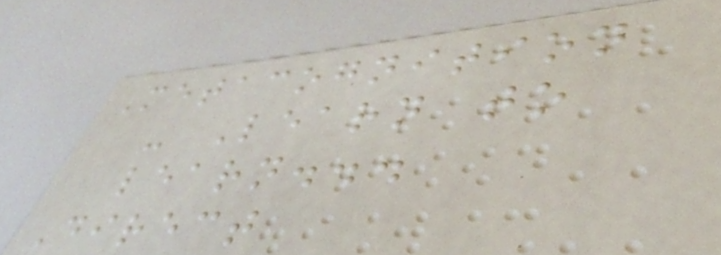Metacognition
- Learn to
learn...
Direct
